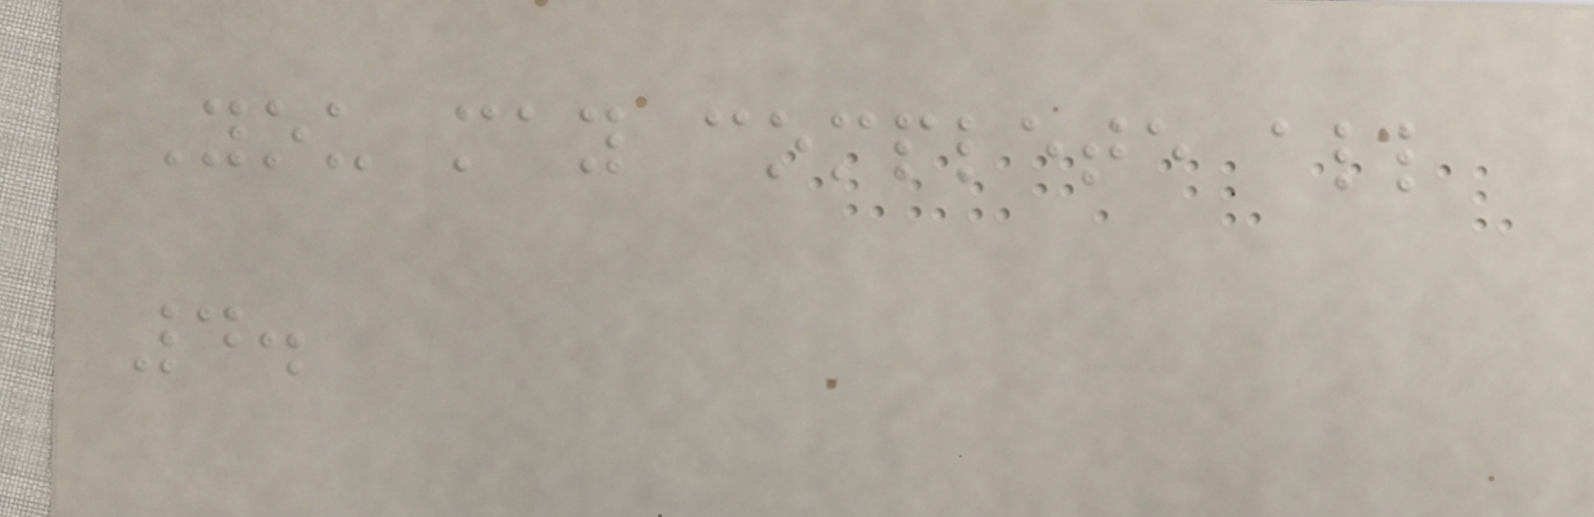You may complete all
4.
